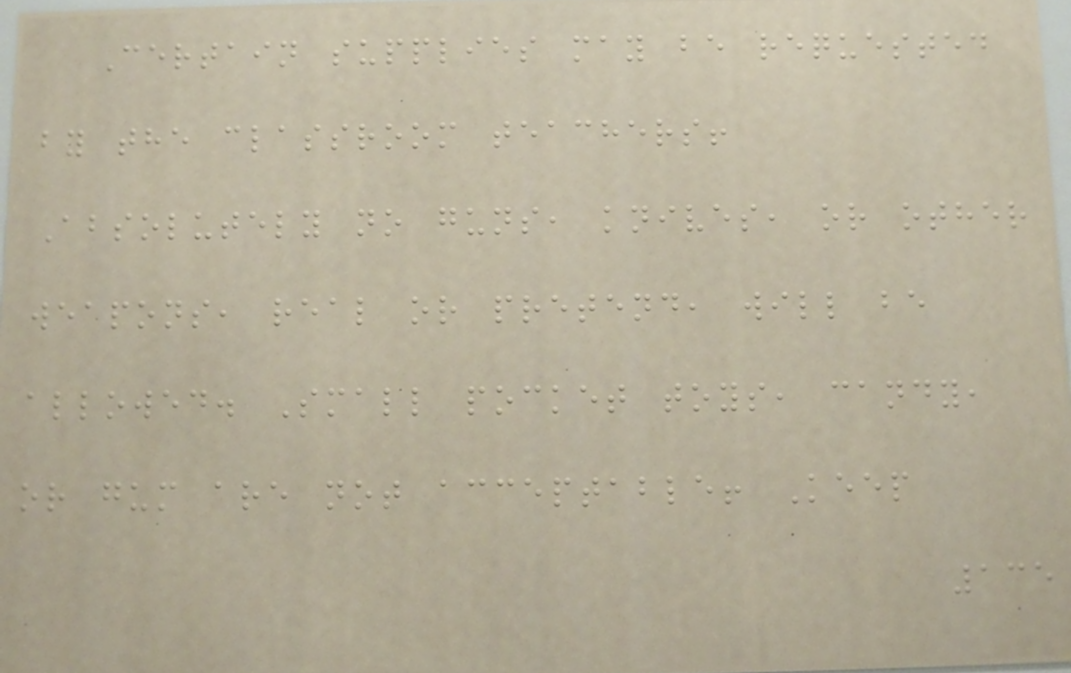Certain supplies may be requested
by the classroom teachers!
Absolutely no guns, knives, or other
weapons, real or pretend, will be
allowed. Small pocket toys, candy,
or gum are not acceptable! Keep
135
